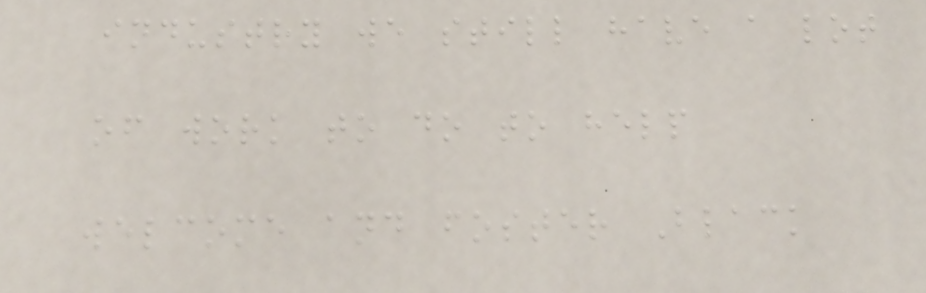industry we still have a lot
of work to do to help
welcome and foster Black
